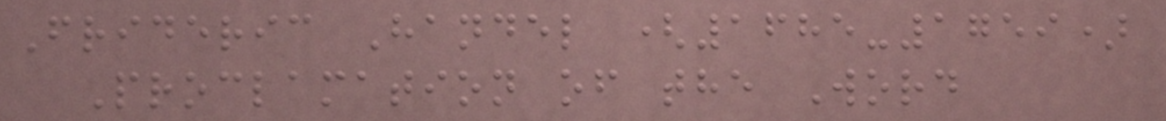Frideric Handel (1685-1759)
Proclamation of the Word
